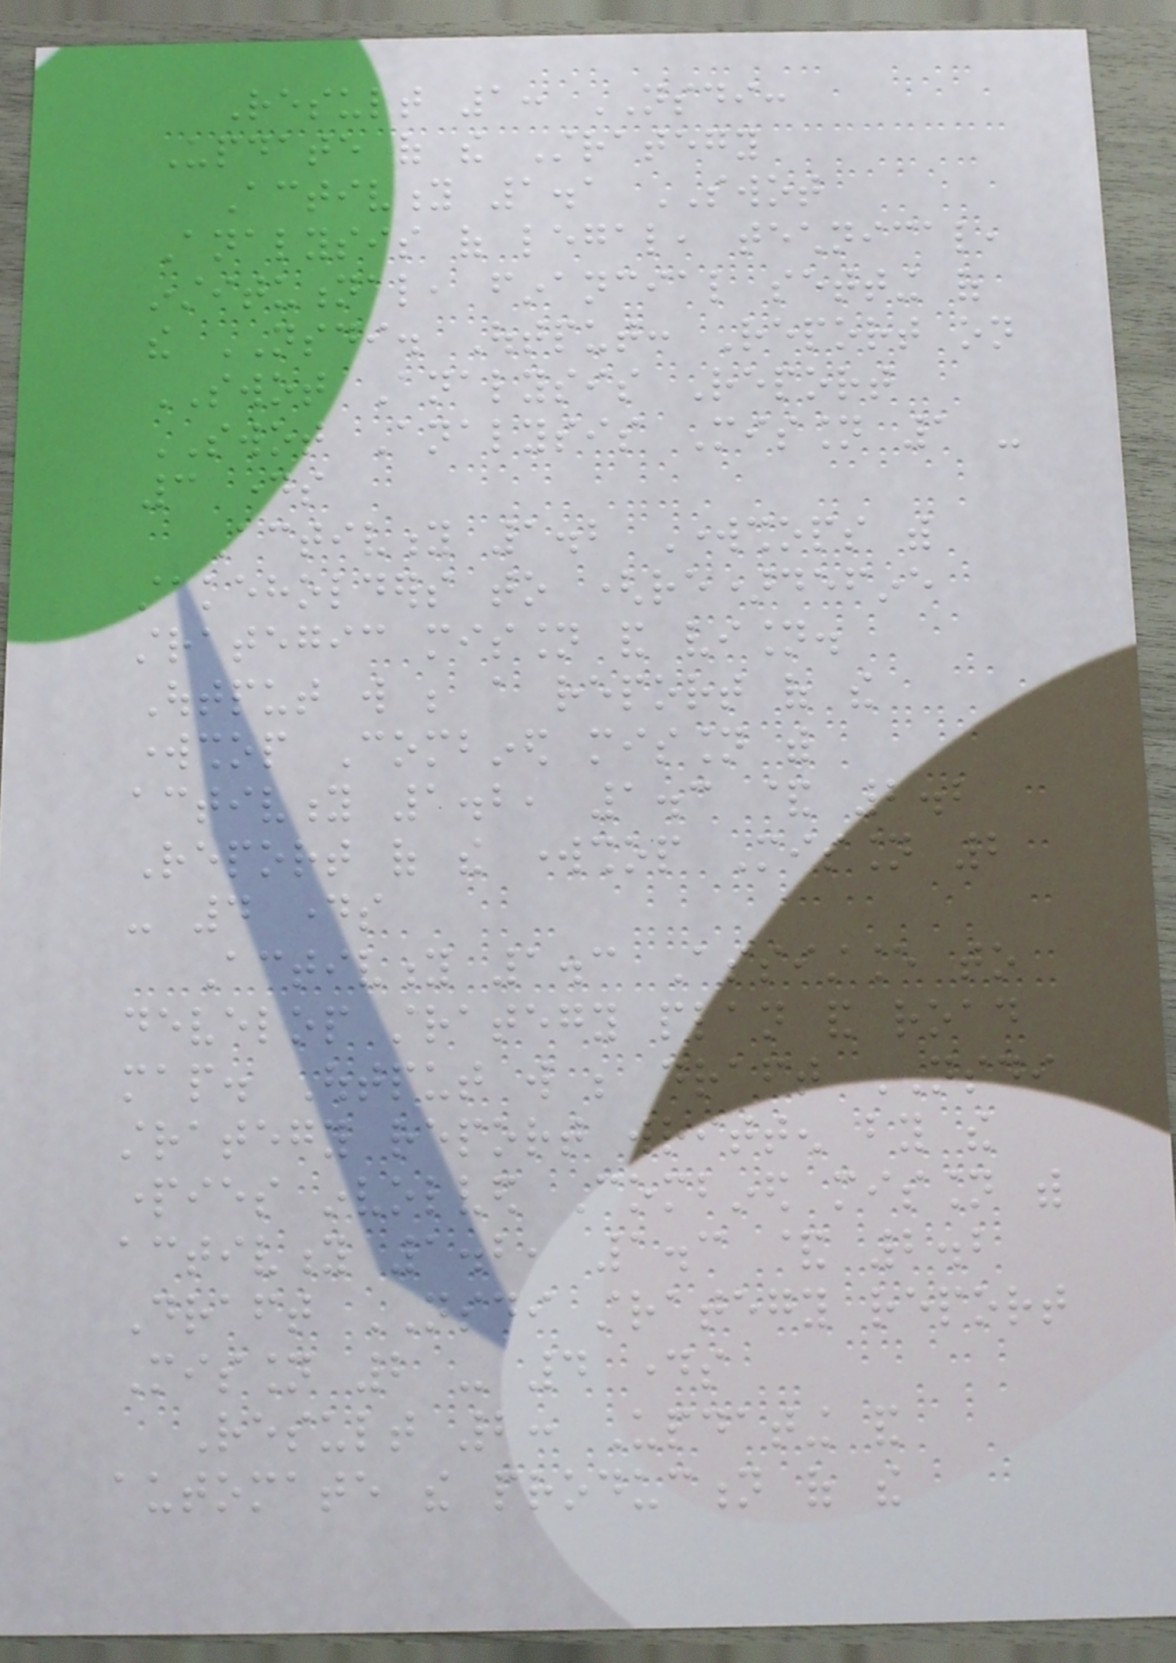Result 1: NSDI:
Update of the Strategy
Activity 1.1 SWOT
Analysis of legal, technical,
institutional, financial setting of
the NSDI. Output: Report on
SWOT Analysis Report
SWOT Analysis Mission 1 -
3 days
Activity 1.2 Workshops with
stakeholders to (re)define
strategic mission and vision.
Output will be a report of the
workshop Combined mission with
activity 1.2, 1.3 & 2.2
Report of the workshop Mission 2
- 4 days
Activity 1.3 Assistance to
develop strategy plan and road
map. Output will be draft NSDI
strategy report written by the
parties involved Combined mission with
activity 1.2, 1.3 & 2.2
Draft NSDI strategy report
Mission 2 - 4 days
Result 2: Updating and
automate the production of the
